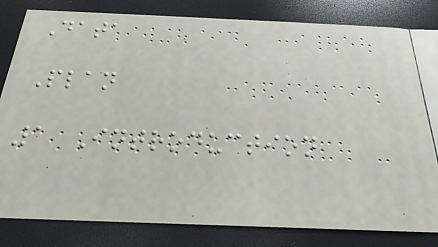Data
Plan
1 Introduction
